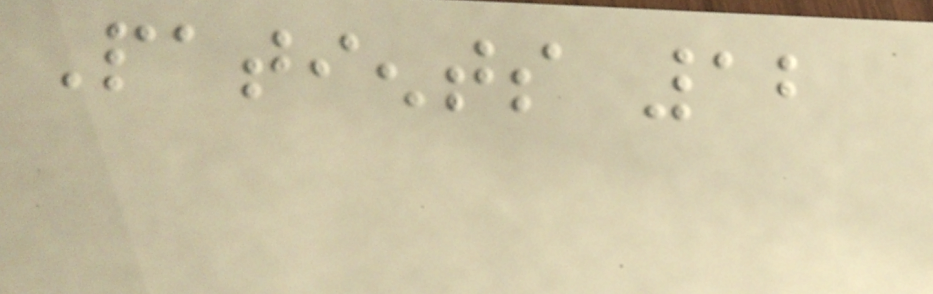Patients 12
